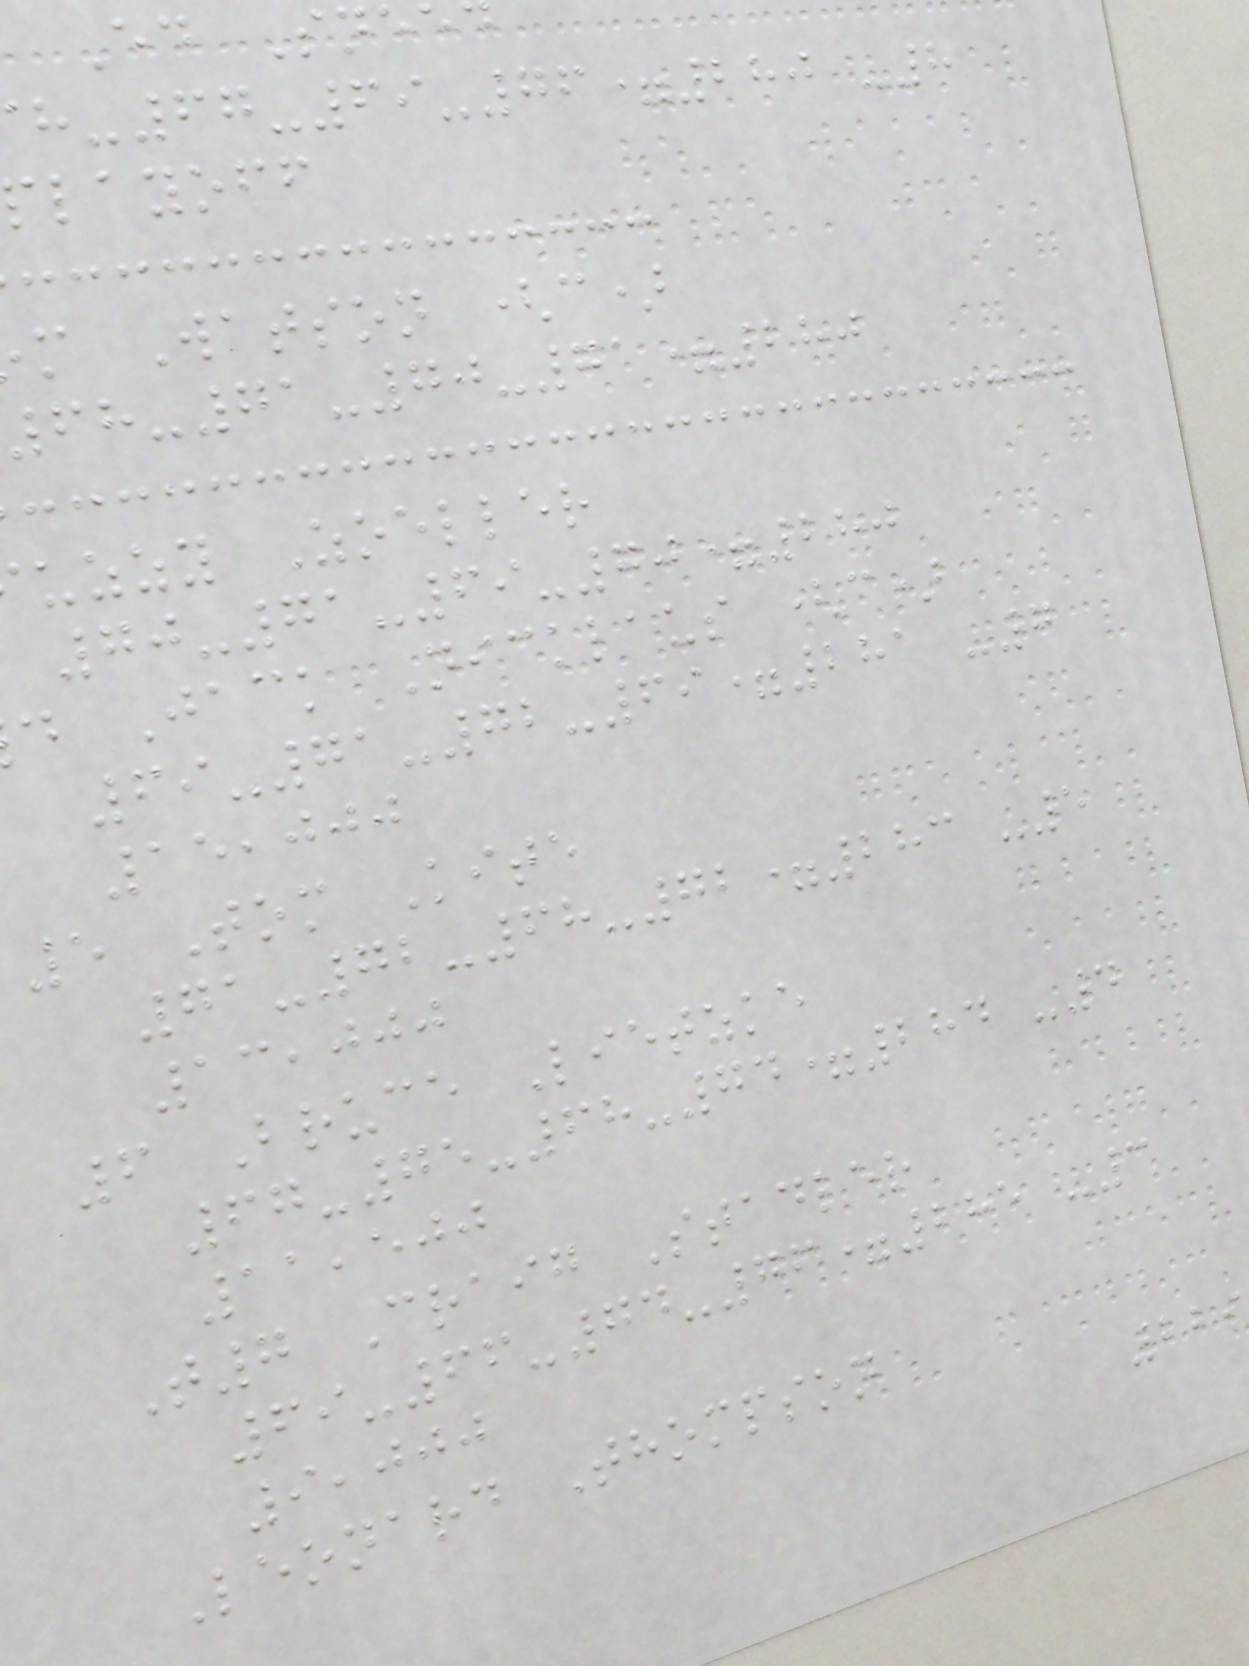Ed Sne
-67-69-76=280 -8
layoff
m Watson (c)
-71-70-71=280
uzzy Zoeller
70-71-69-70=280
d Jack Nicklaus (c)
69-71-72-69=281 -7
15,000
5 Tom Kite
71-72-68-72=283 -5
13,000
6 Bruce Lietzke
67-75-68-74=284 -4
11,500
T7 Craig Stadler
69-66-74-76=285 -3
9,000
Leonard Thompson
229
